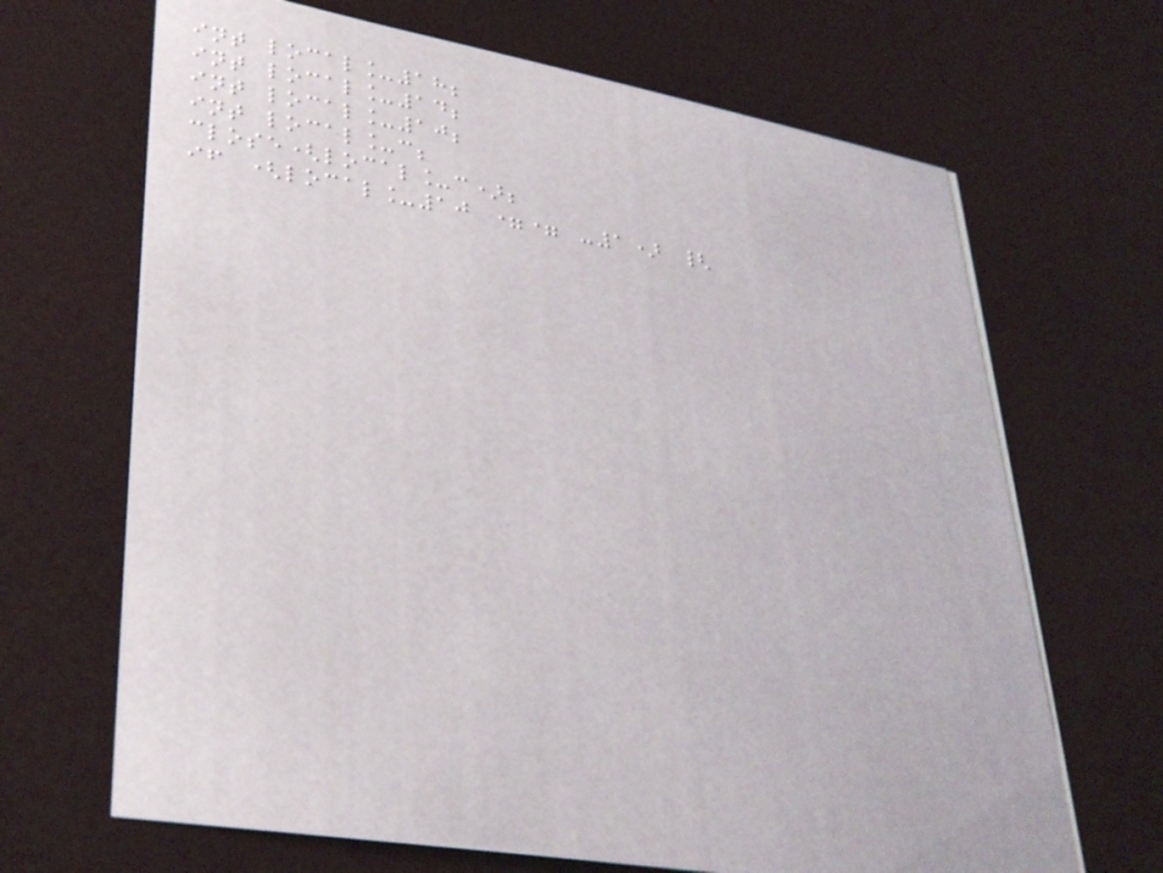int local_18;
int local_14;
int local_10;
int local_c;
close(local_c);
if (local_10 == -1) {
